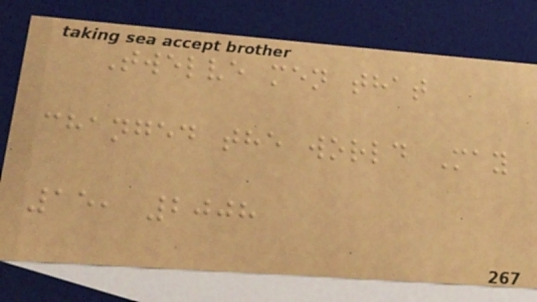Twelve men that
changed the world May
15, 2008
